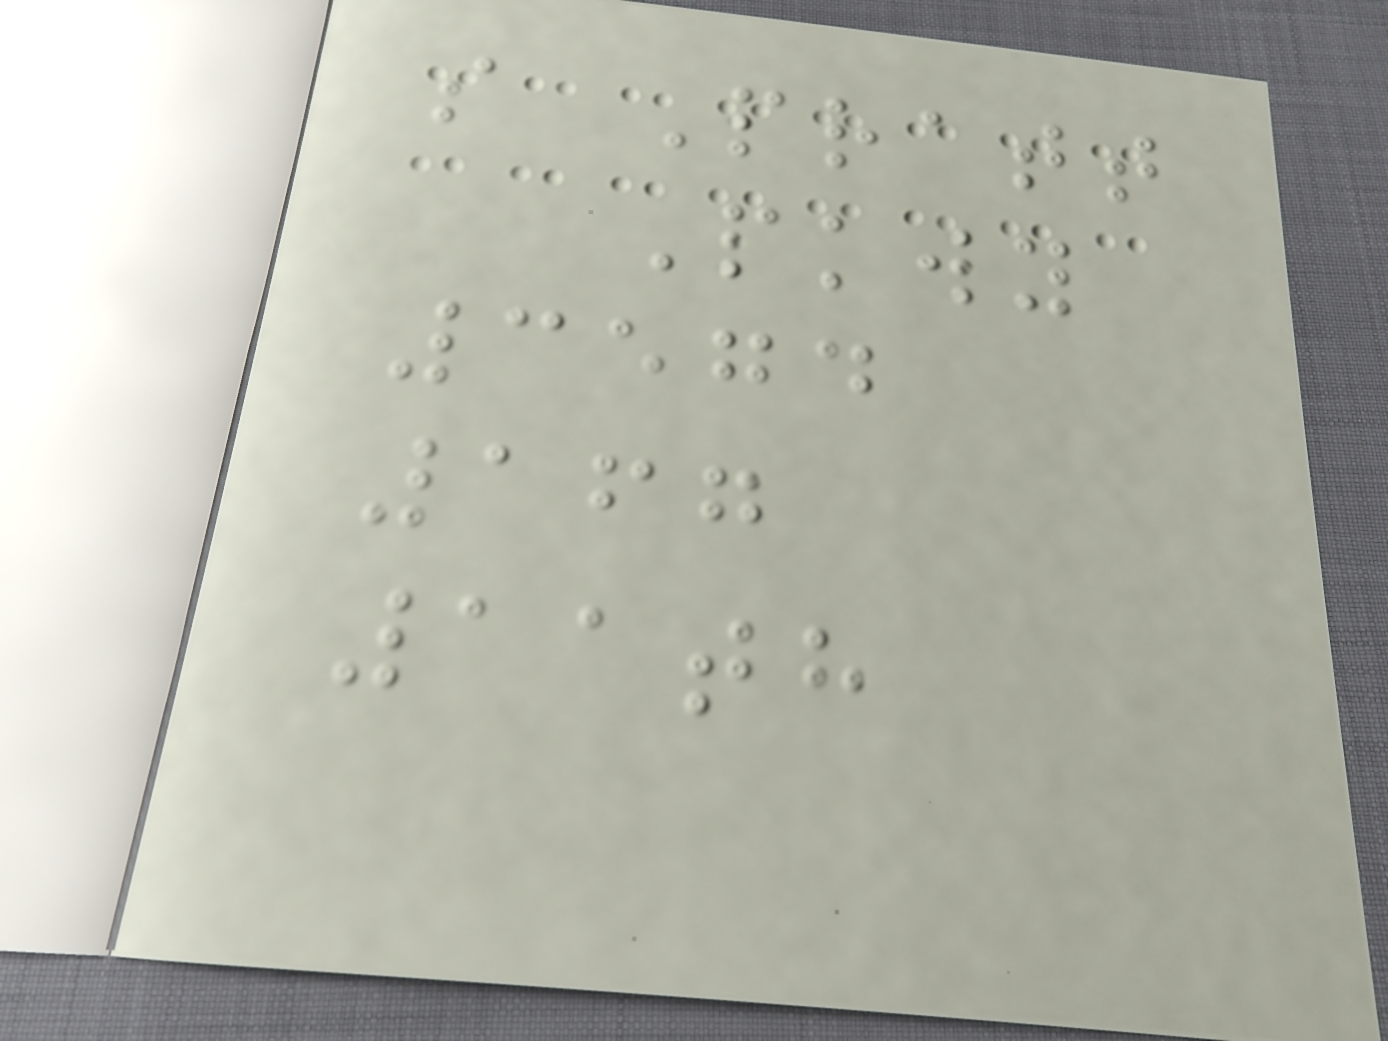s Pratt
Pkwy
3574
167
11th
